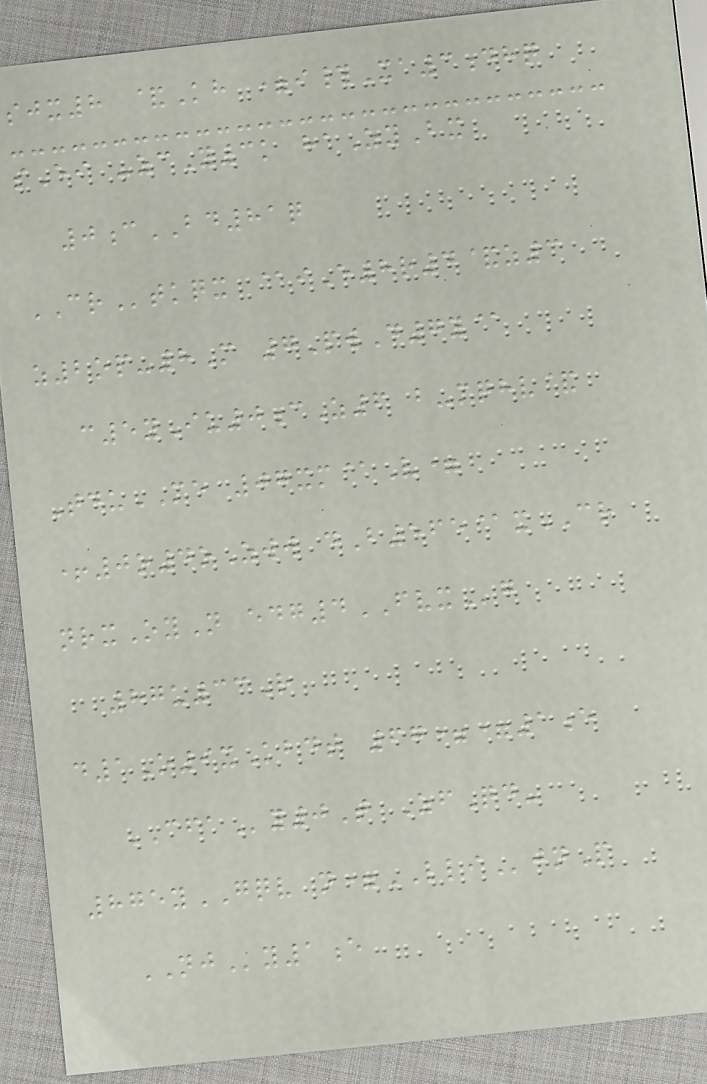sjx8 &Kh =i#Xa3dhq
sEi -zcY3k haZyBx
0cBD81q
CRtkqx @iE8r4&z3
z2op-8M 7PwD7y@
c5yIu0cZ6 b-mqhv&
TduME 07xm@V=
+0o4oZww dB565@xCR
nrxOyN edg4FVXg
87u33R
d1O9xKbdt 67==1e
CFAy0T ZfQd-
875yGQV n=LLIjnP
NJy1e
